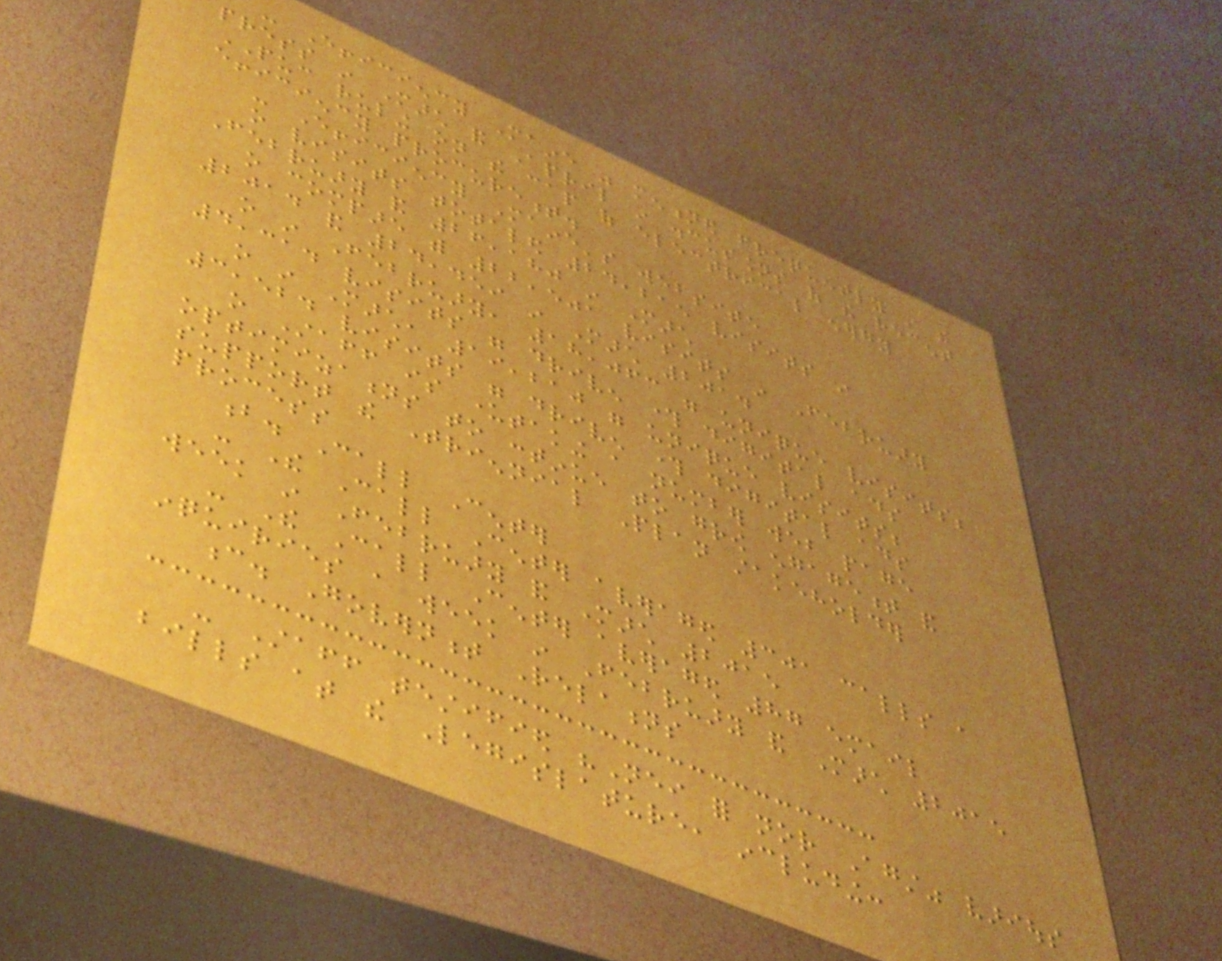- Efficiency Maine was mentioned frequently in the
press in March and April in discussions of the recent
PUC ruling on the cap of electrical energy
efficiency procurement.
- Efficiency Maine's website
o visits totaled 24,215 visits in
February and 26,180 in March
o compare with 22,501 visits in February
2014 and 24,459 in March 2014
o in February, 18,063 were unique visits;
4,314 visits were driven through digital ads
o in March, 19,210 were unique visits;
3,524 visits were driven through digital ads
o Staff is undertaking a number web page
optimizations to continue to grow engagement and
support the Triennial Plan stakeholder
process
b. Call Center
- The Call Center averaged 301 calls a
week in February and March 2015
- The Call Center averaged 87 email
inquiries a week in February and March 2015
c. Government Relations
- Staff testified "Neither for nor Against" various
bills at the Legislature, including:
